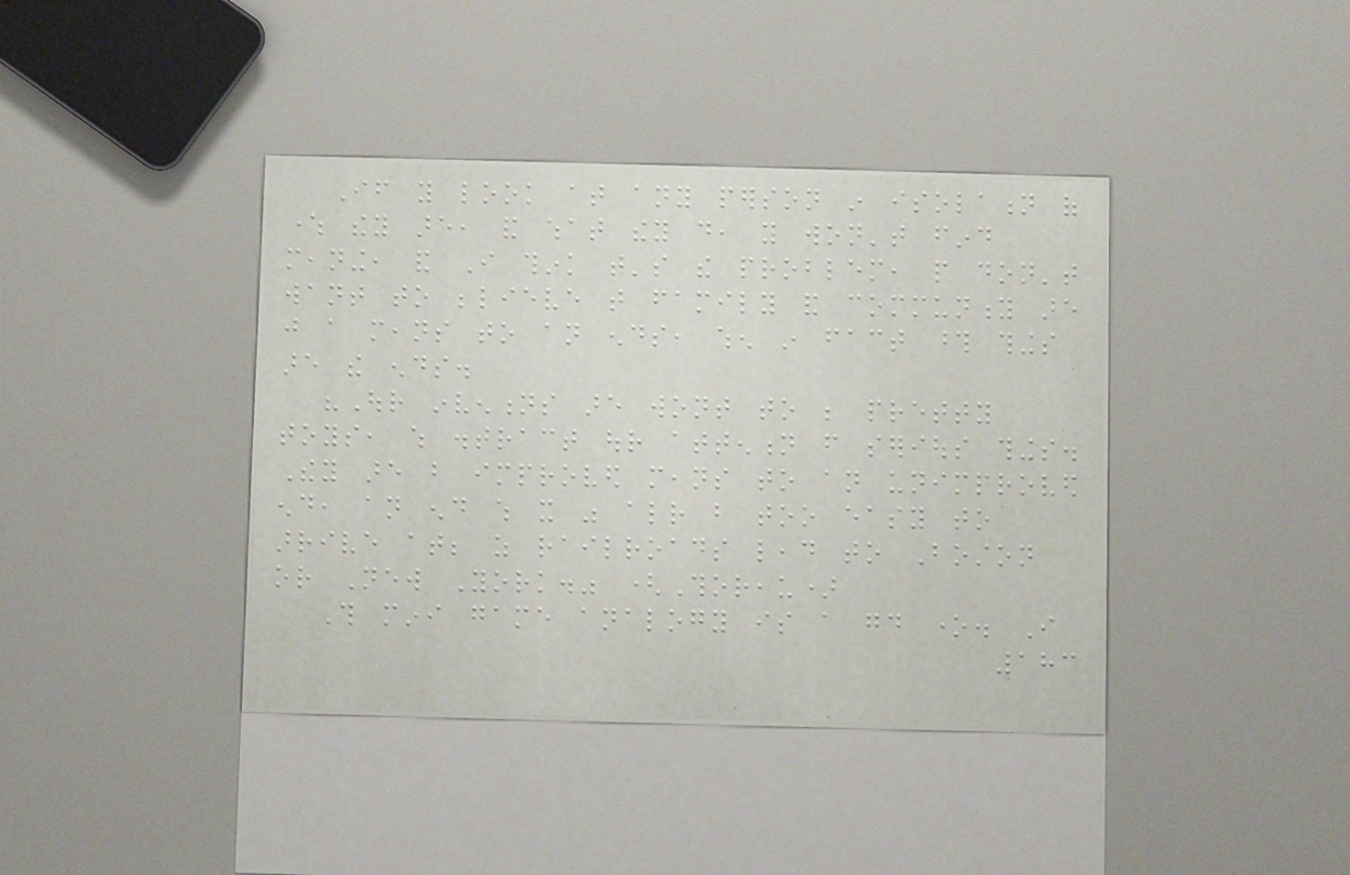If you look at any person in isolation of
where they are, and what they do, you won't find
meaning, and I think that's the problem, people don't
want to believe that family and community are
just a means to an ends, when in fact those things
are the ends.
"Our inventions are wont to be pretty
toys, which distract our attention from serious things.
They are but improved means to an unimproved
end, an end which it was already but too easy to
arrive at; as railroads lead to Boston
or New York." (Thoreau)
This mini game analogy is a good one. I
183
